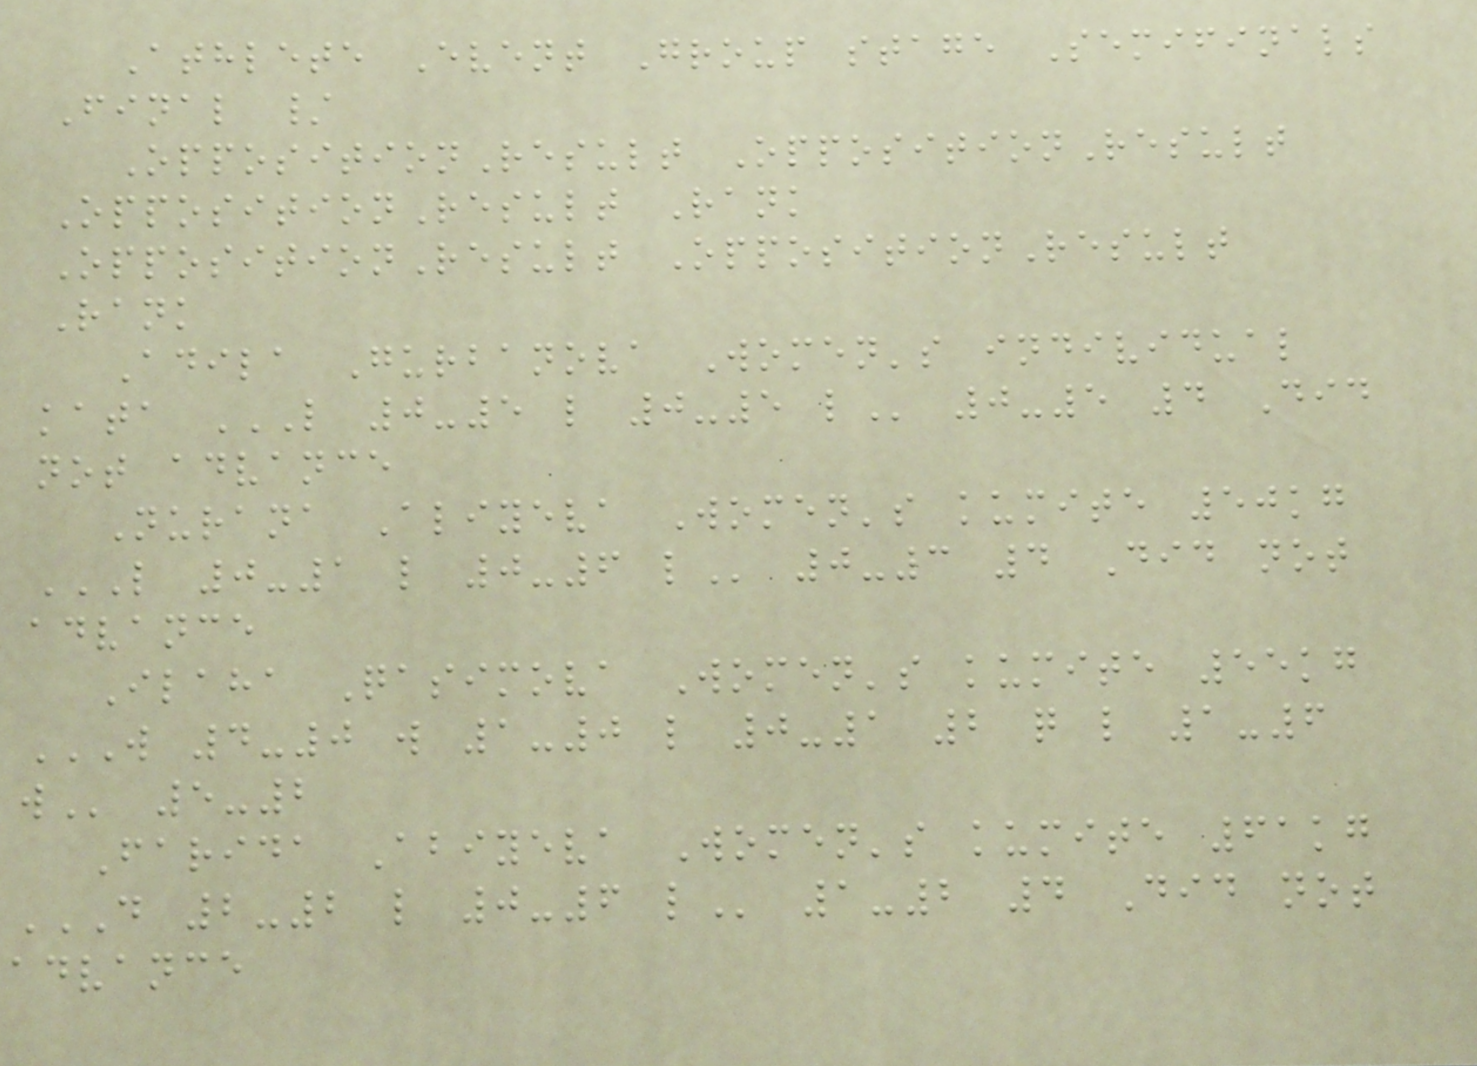Athlete Event Group stage Semifinals
Final /
OppositionResult OppositionResult
OppositionResult Rank
OppositionResult OppositionResult
Rank
Adila Gurbanova Women's individual
kata L 0-5 L 0-5 L 0-5 4 Did
not advance
Nurana Aliyeva Women's kumite 50kg
L 0-1 L 0-6 L 0-3 4 Did not
advance
Ilaha Qasimova Women's kumite 55kg
W 4-0 W 1-0 L 0-1 2 Q L 1-6
W 5-2
Farida Abiyeva Women's kumite 61kg
D 2-2 L 0-6 L 1-2 4 Did not
advance
